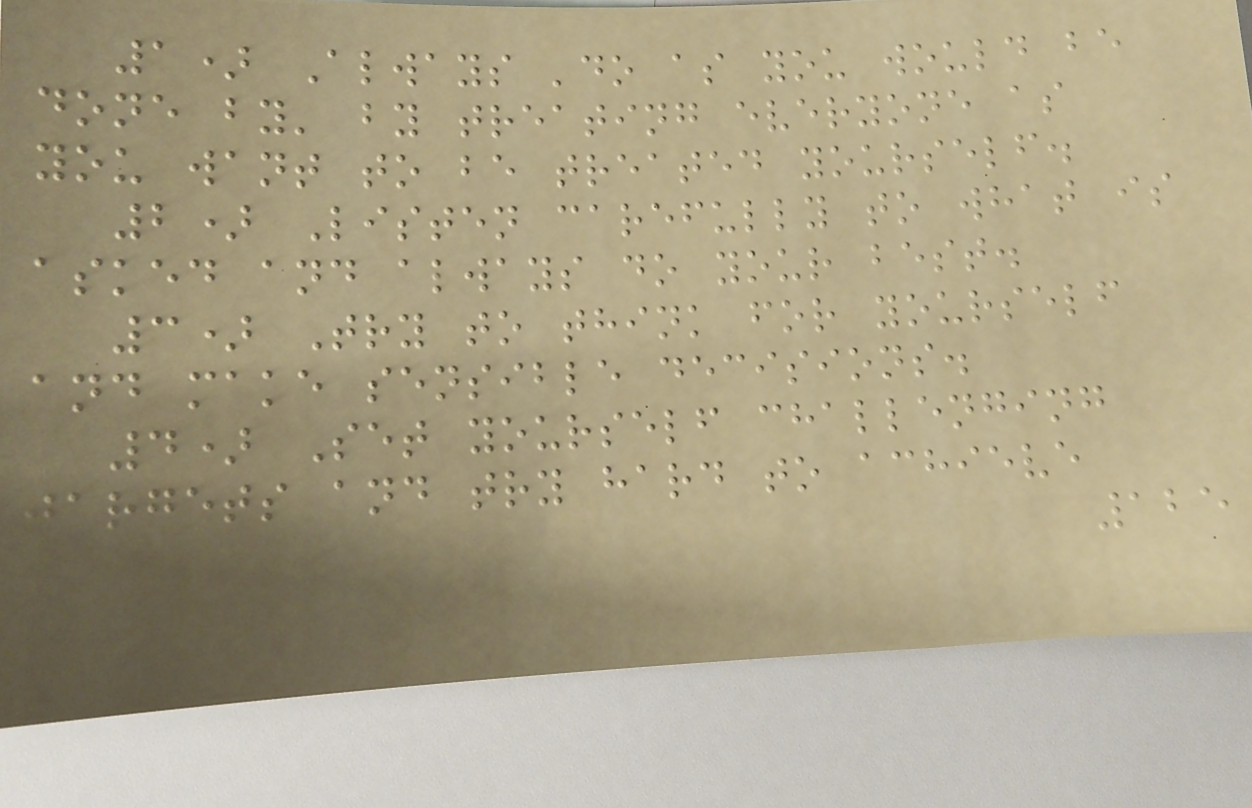1) Always 'do as you would be
done by' by treating everyone as
you want to be treated yourself.
2) Listen carefully to what is
asked and always do your best.
3) Try to think for yourself
and make sensible decisions.
4) Set yourself challenging
targets and try hard to achieve
125
